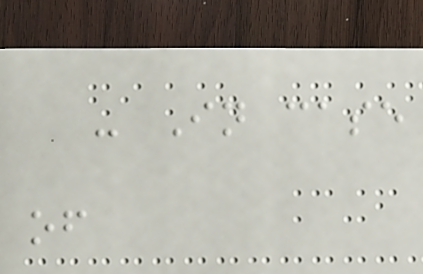- In case
of
